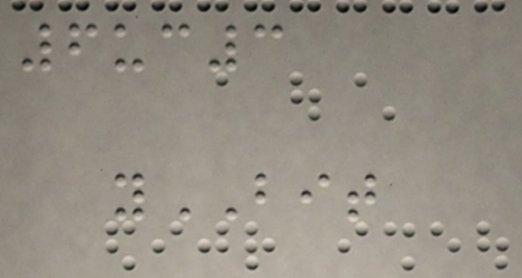6uc3
yBIT
